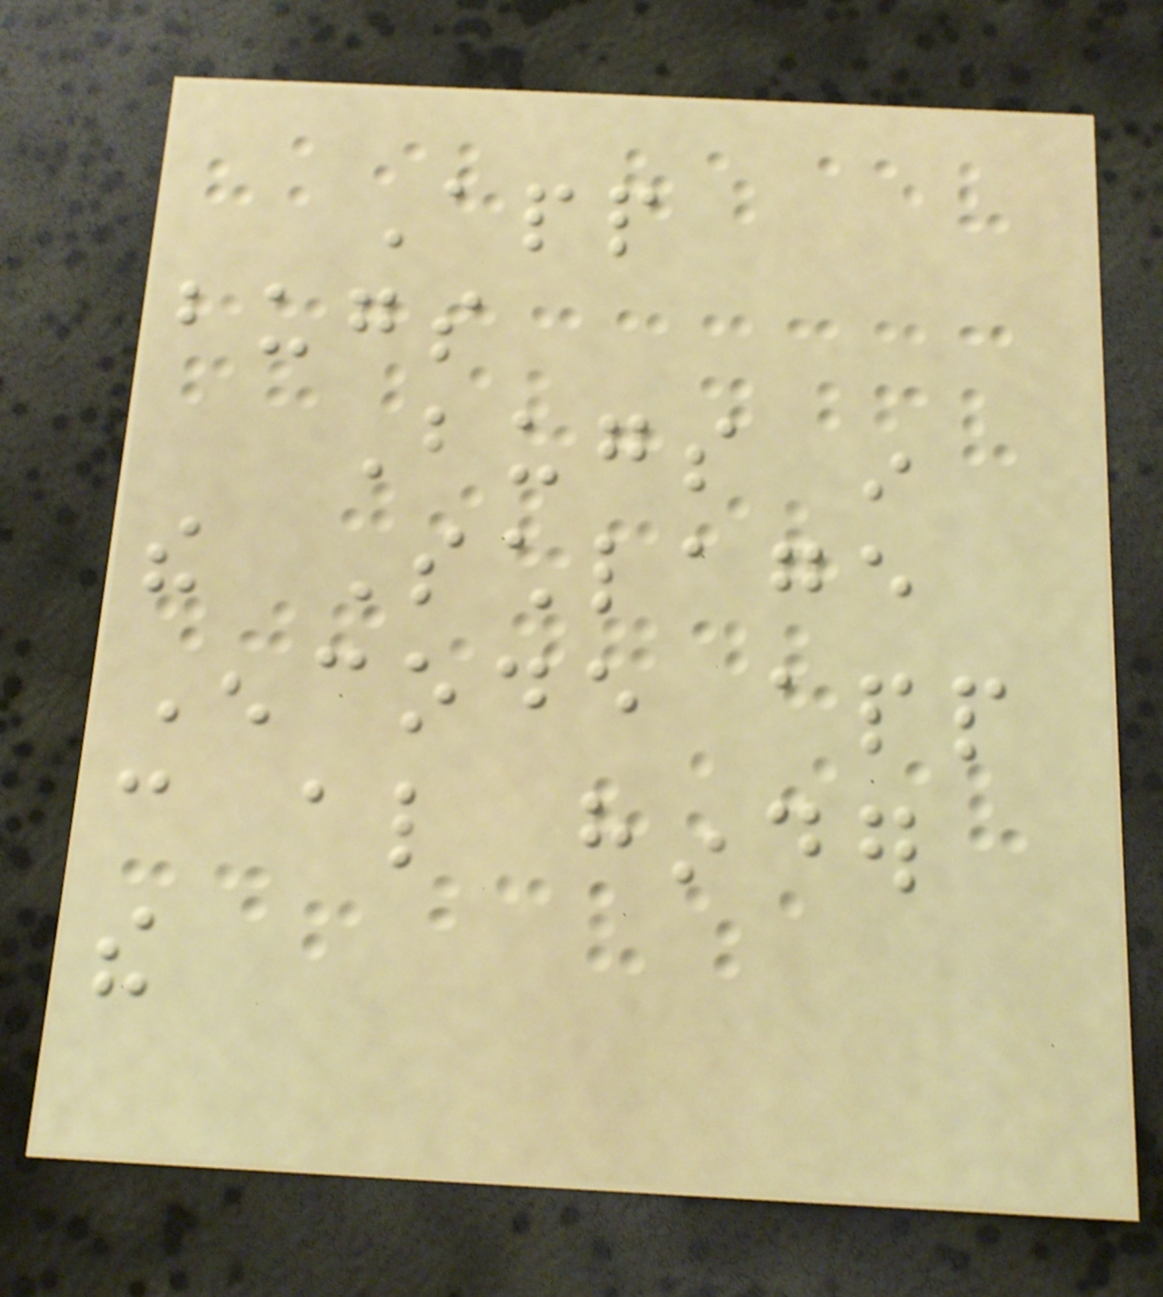App
bugs
Bugs in
the Schlage
Encode app
can also hinder
the
